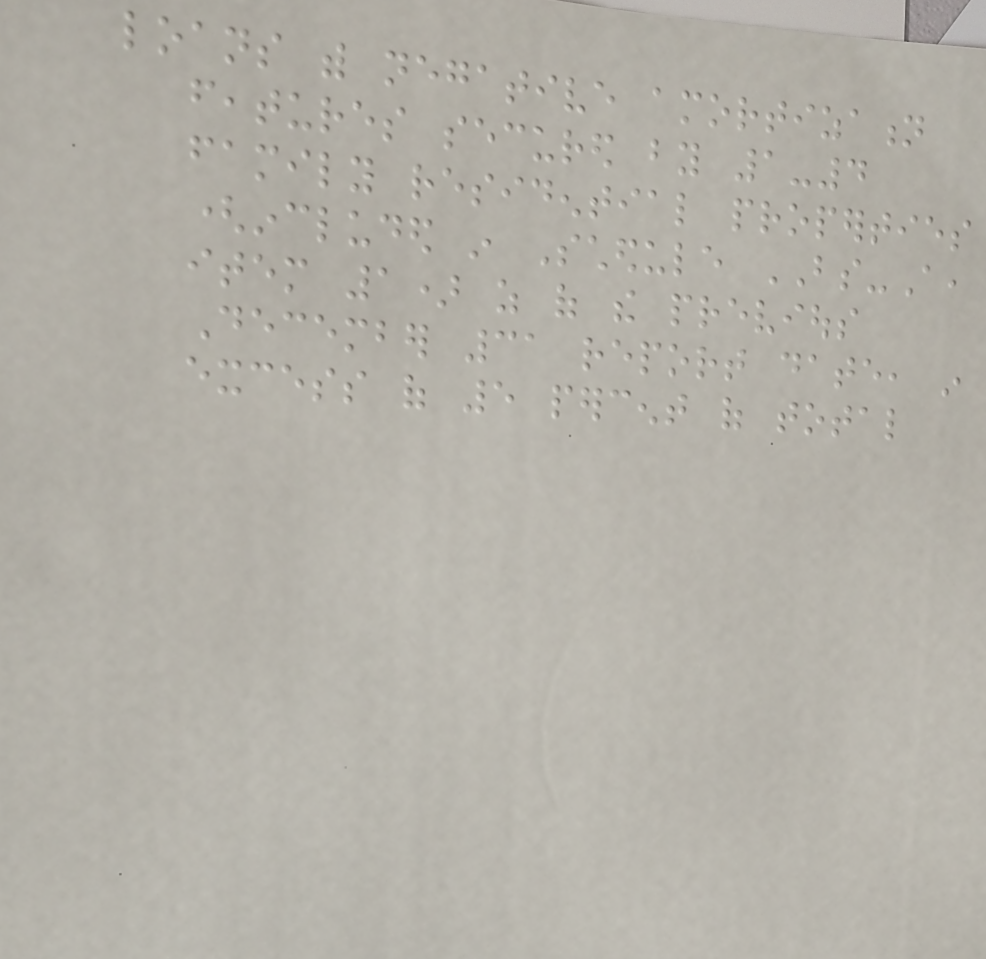loans with negative amortization
features secured by 1-4
family residential properties
(included in Schedule BS-A,
item 1) as of the previous
December 31 report date, in
excess of 5 percent of total
